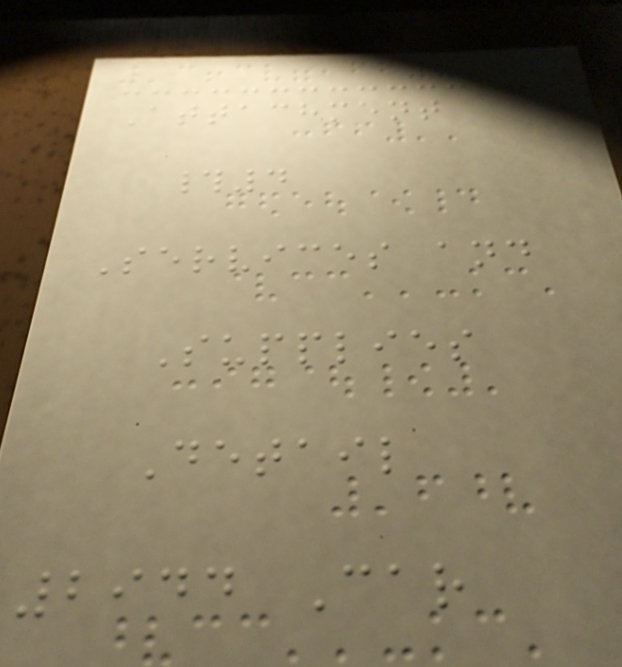Attachment
#4
Services and
Supplies
Detail
2944 Car
